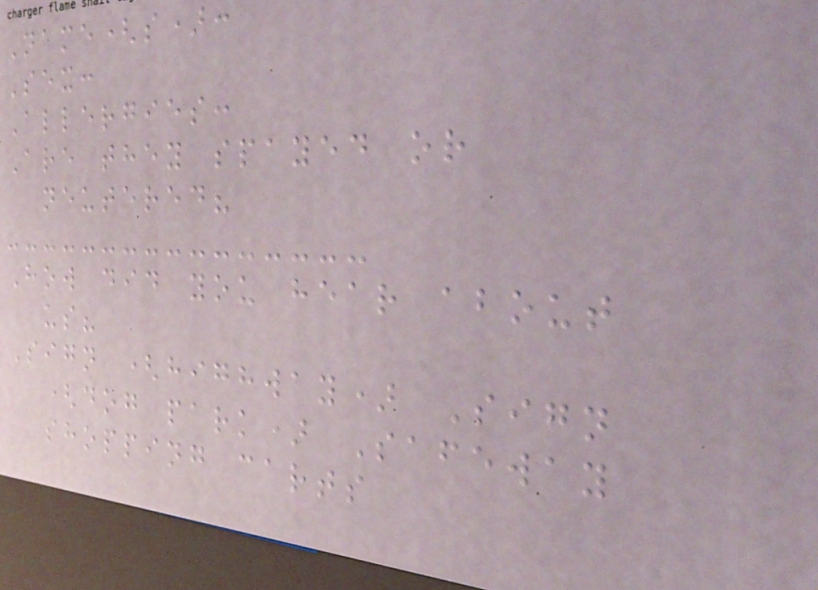Name(s):
Sex:
Allergies:
Are they spayed or
neutered?
How did you hear about
us?
Sign (highway) Sign
(dog park) Safeway
shopping carts
